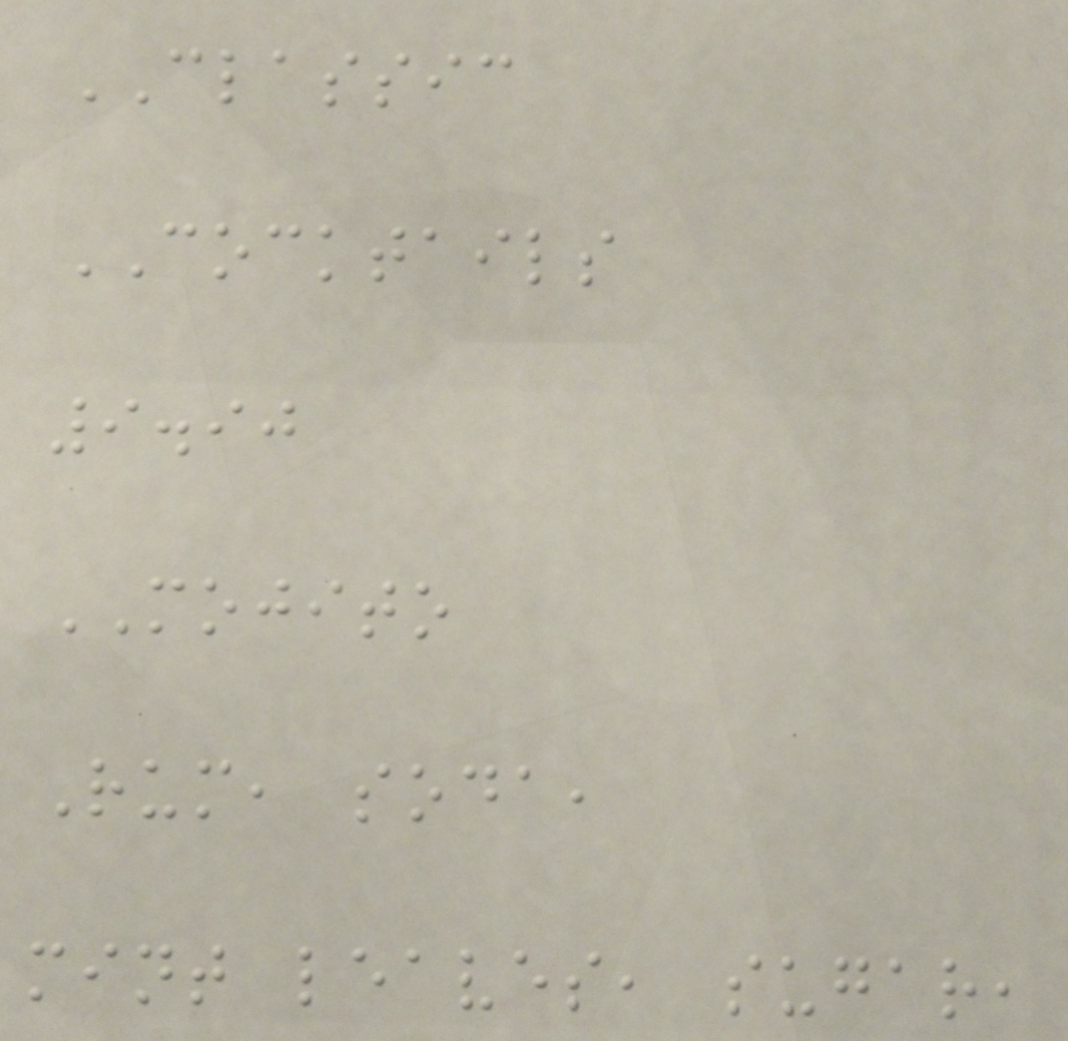CLASSIC
COCKTAILS
9.90
MOJITO
Rum, soda,
mint leaves, sugar,
